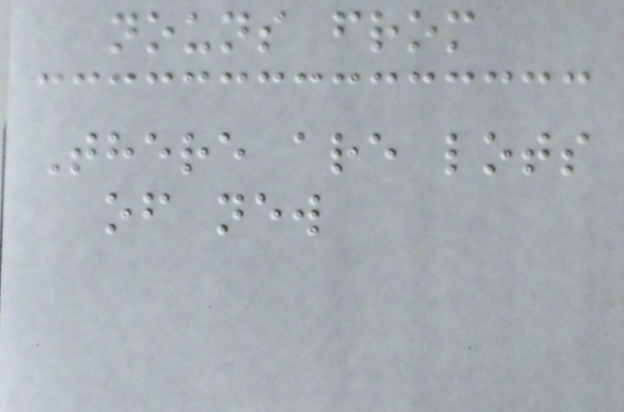nouns from
There are lots
of new
